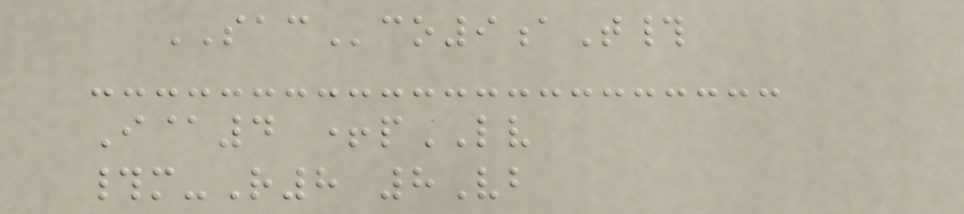SACco9aT#
I@4 +pLV
#m-R8 8Vb
